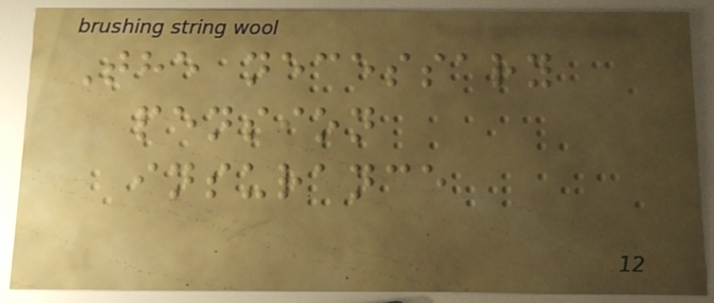The necessary
pension
insurance
